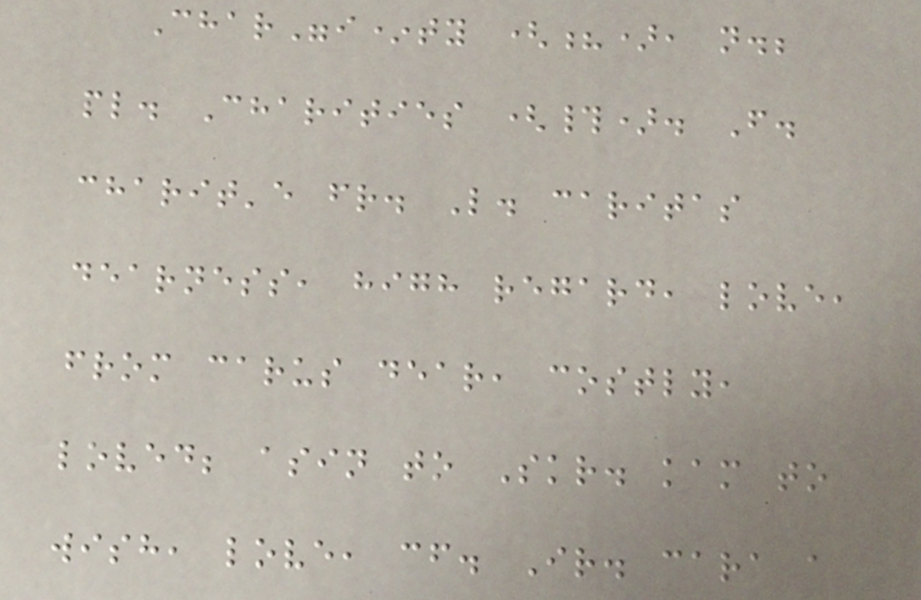Char"i*ty (?), n.;
pl. Charities (#). F.
charit'e fr. L. caritas
dearness, high regard, love,
from carus dear, costly,
loved; asin to Skr. kam to
wish, love, cf. Ir. cara a
